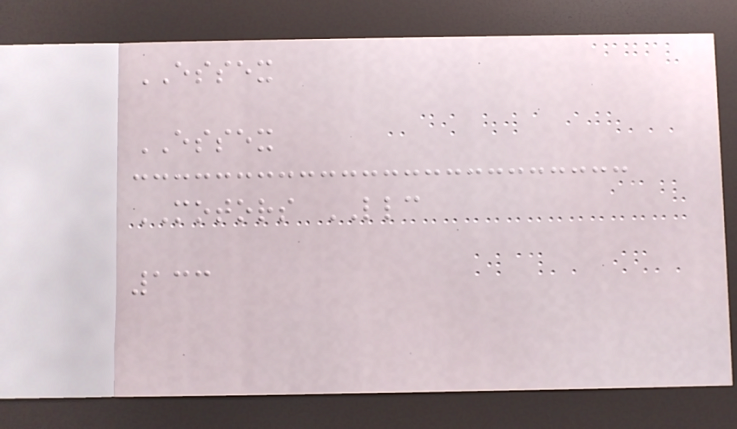ESSEX
ESSEX
MOTORS LLC
133
